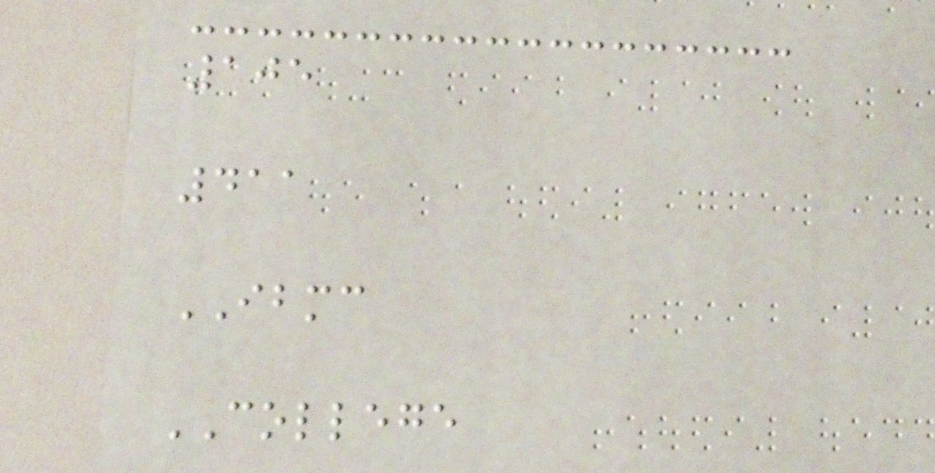105
411
IBMC
COLLEGE
